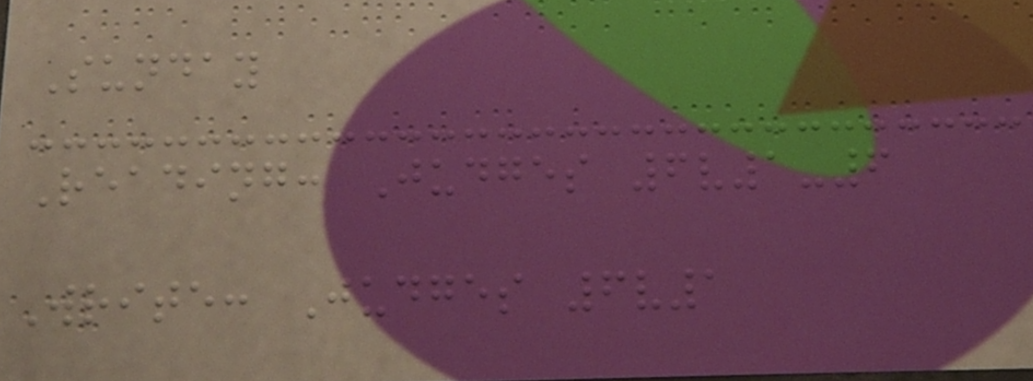Sunday
Reading: Judges 6v1-6
Write: Judges 6v1
